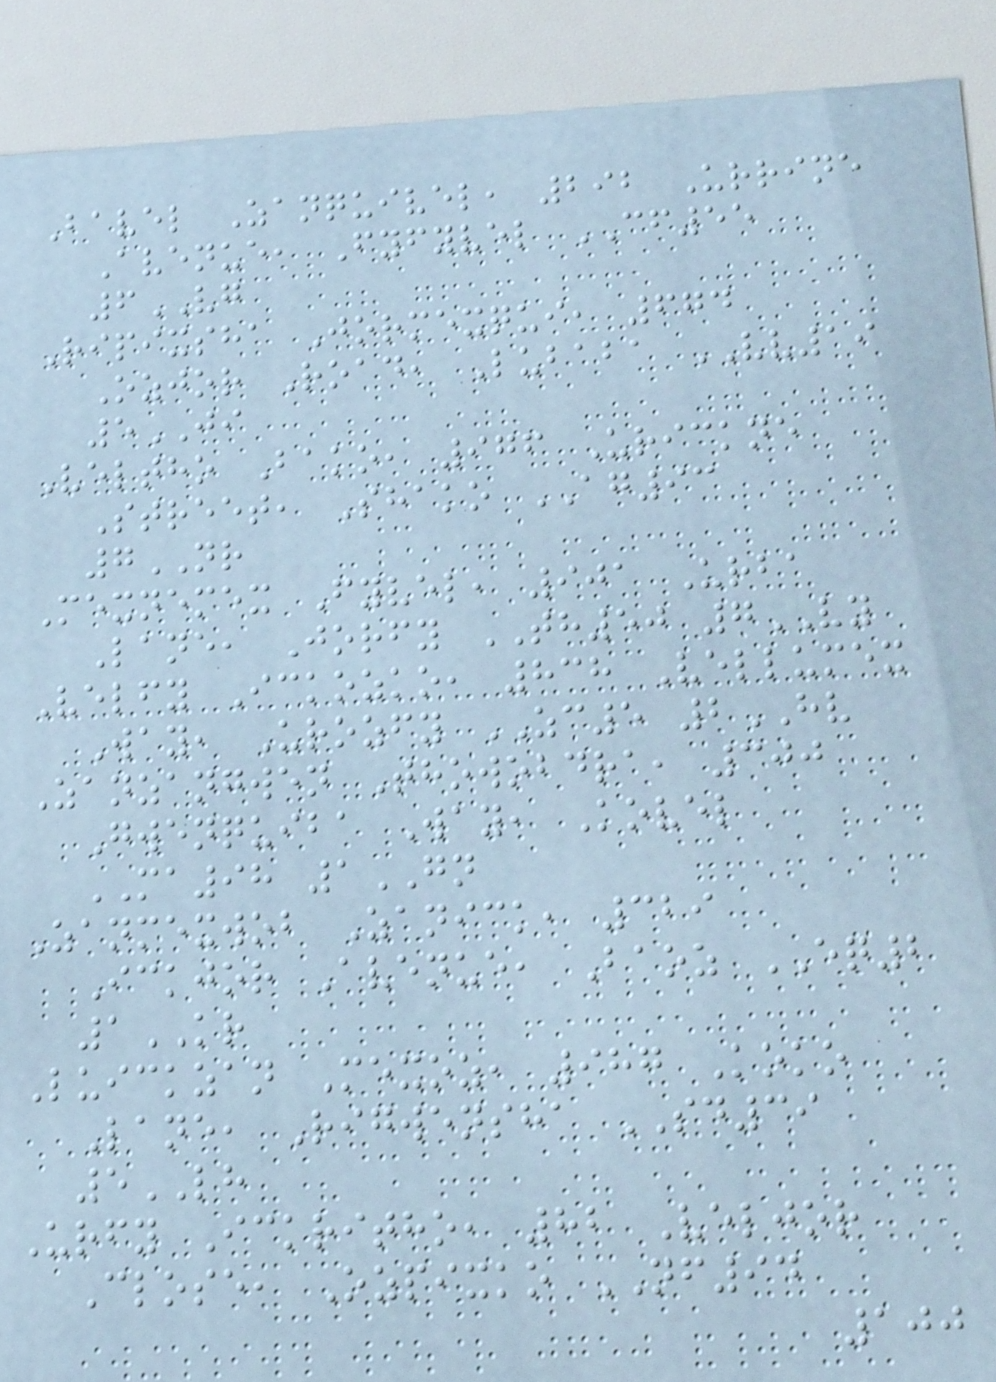Bavel Zanquivel, 292 Urrine
Avenue, Fyfyvel CF55
6VG
Ripixsha Jormexqui, 674
Ozjor Road, Lubaba VV19
5JI
Veltho Bako, 976 Urickne
Street, Shako AG93
7NR
Mexnemex Fyvel, 901 Urba
Lane, Jorfy TH50 7VY
Velfy Ickozko, 838 Vellumex
Way, Urozfy ZC5 2HV
Zanzangwen Thowobdra, 300
Gwenquiba Way, Kovel
MA98 1GN
Zanmexwob Zanick, 329
Ickjor Avenue, Baoz EQ2
1KR
Luickzan Mexoz, 987 Koko
Lane, Rigwensha SD39
5LH
Urfy Ickritho, 82 Veljor
Close, Ozpixko NF94
100
